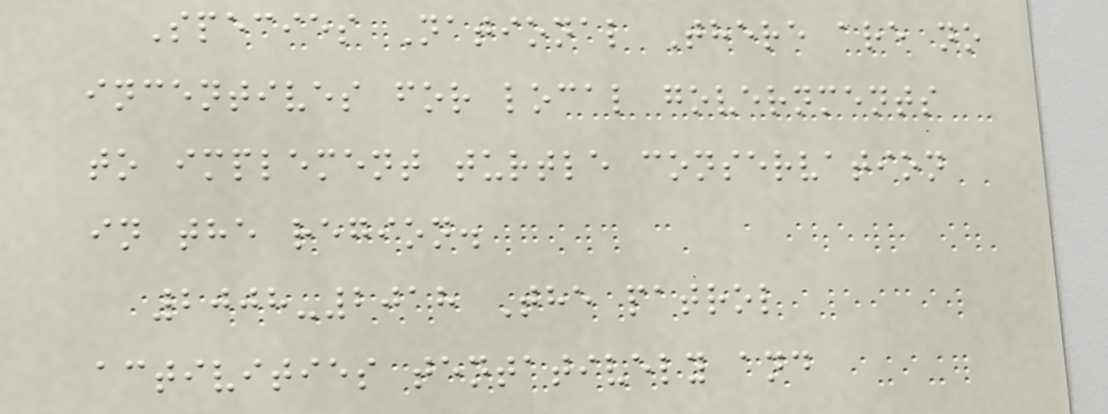Species National There are no
incentives for local governments
to implement turtle conservation
in the region.
2008-2018 The patrol
activities tentatively and
